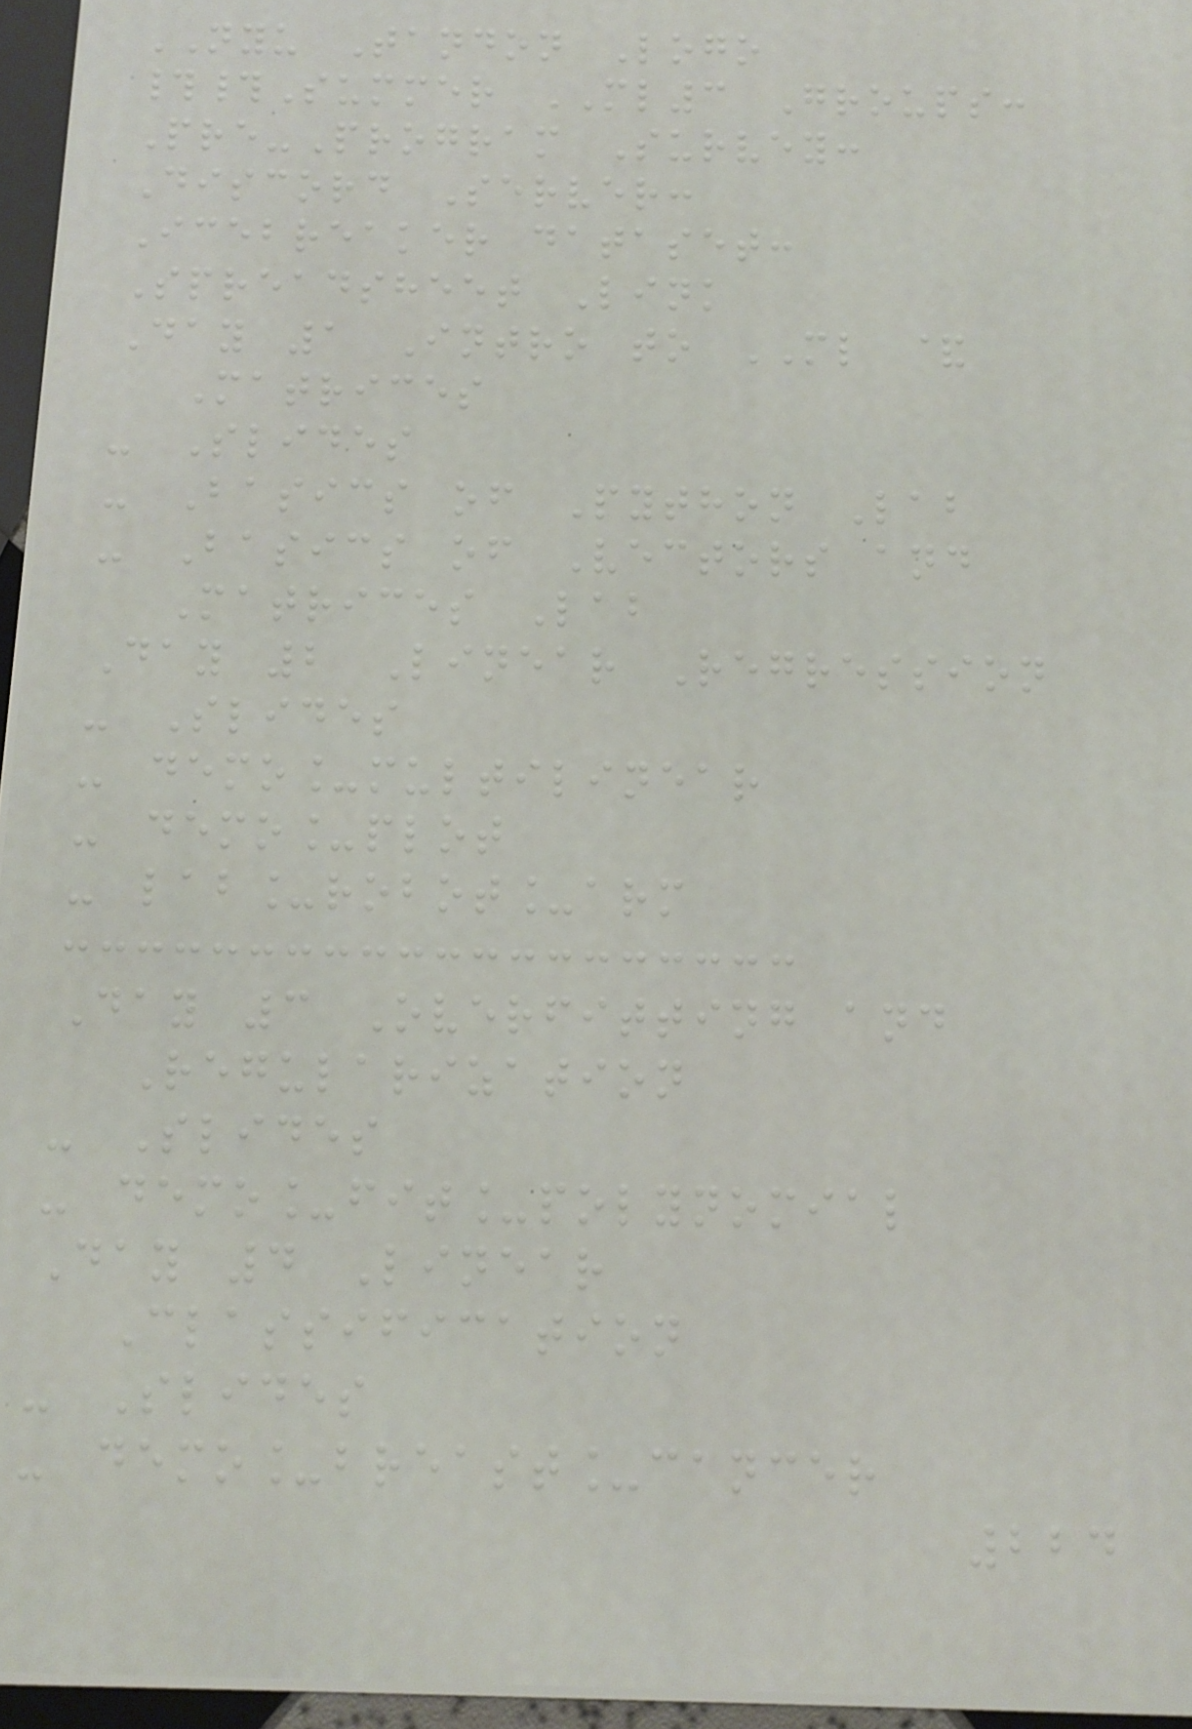NYU Tandon Logo
##Summer ML3 Groups:
Pre-Program Survey:
Discord Server:
Icebreaker dataset:
Spreadsheet Link
Day 1 Intro to ML &
Matrices
- Slides
- Basics of Python Lab
- Basics of Vectors and
Matrices Lab
Day 2 Linear Regression
- Slides
- demo_multilinear
- demo_plot
- lab_robot_arm
Day 3 Overfitting and
Regularization
- Slides
- demo_fit_polynomial
Day 4 Linear
Classification
- Slides
- demo_breast_cancer
224
